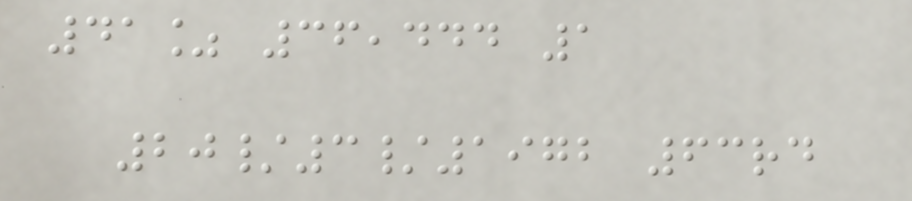41% 36,444 1
20/3/1972 63rd
